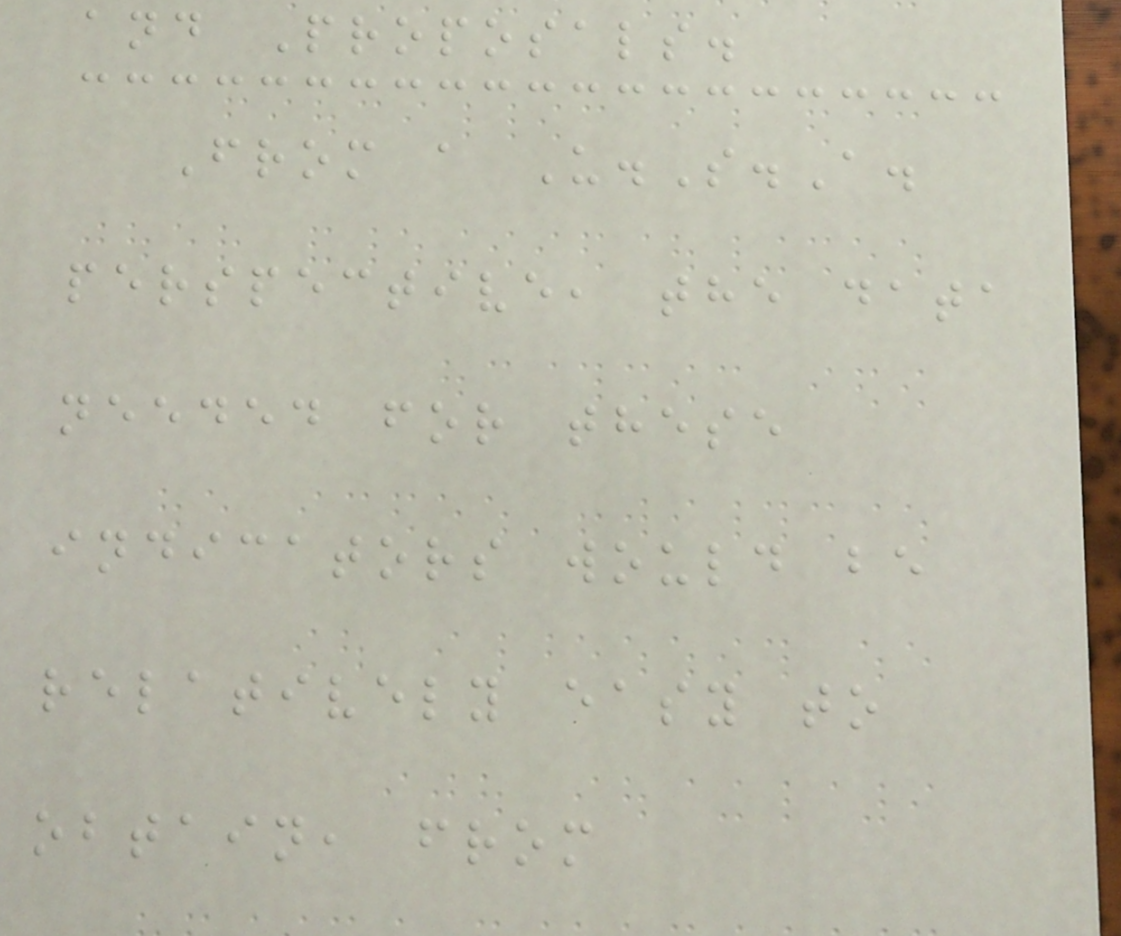and Proposals.
From a U.S.A.
perspective, the data
needed for these
indicators would be
relatively easy to
obtain, from
